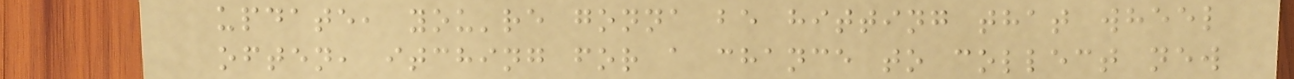update, you're gonna be hitting that wheel
often, itching for a chance to collect new
